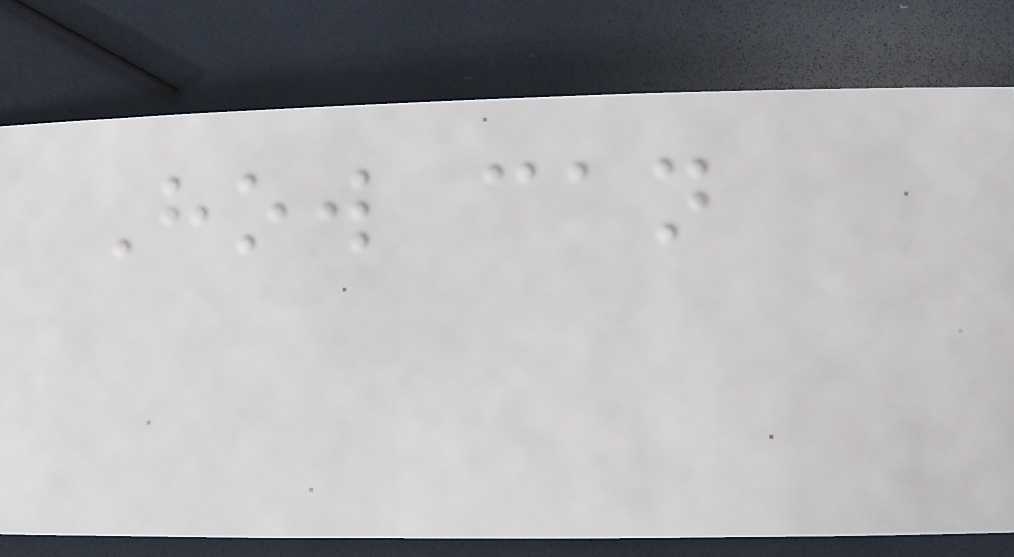How can
